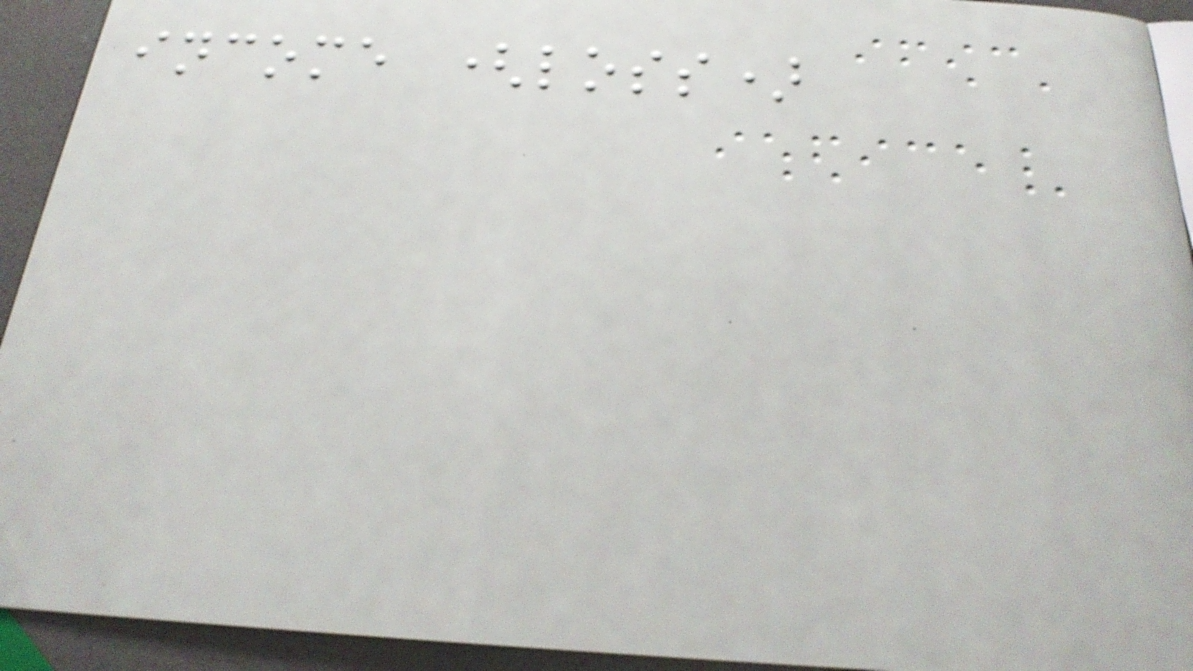income (loss)
